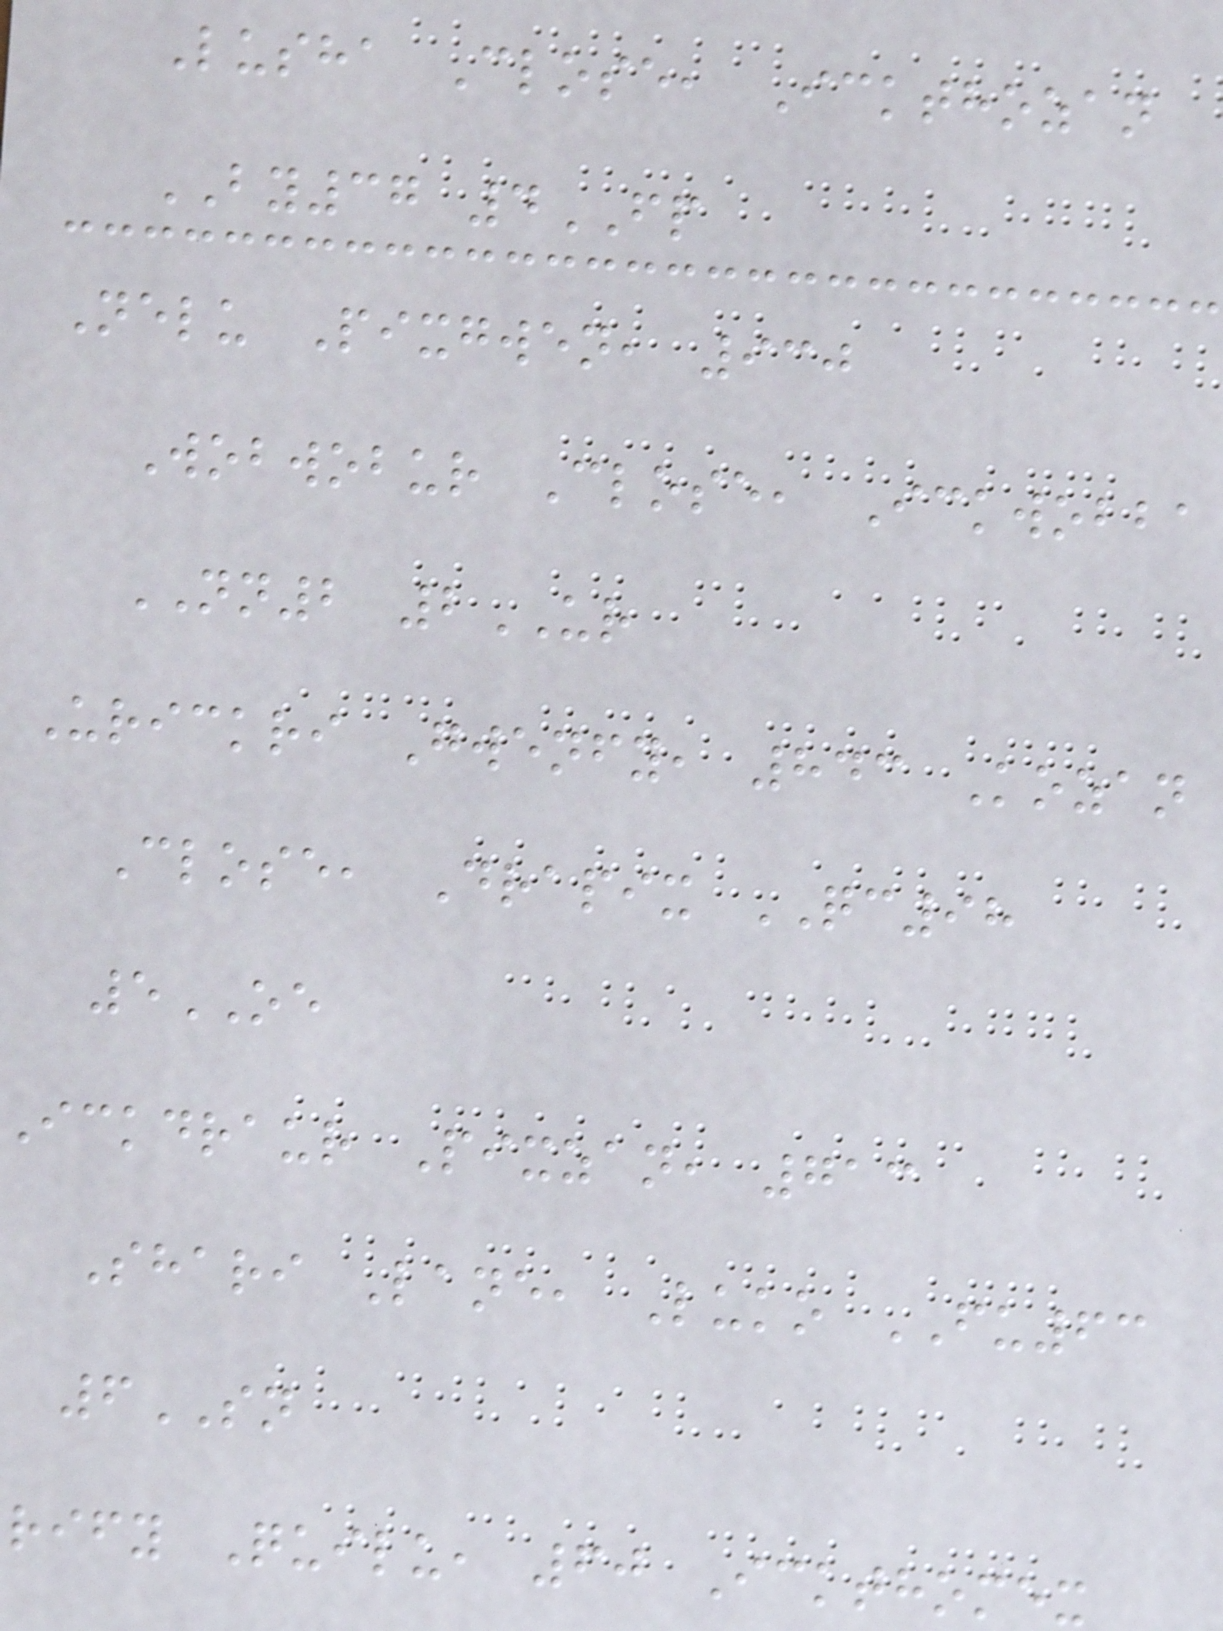Lusha Close, Ickthozan
BY37 4FP
Nelu Pixgwen, 930
Wobwobur Close, Ickwobba
NN2 2UR
Urickri Gwenfy, 843 Kozan
Close, Drapix QC98
5OE
ickdraur Pixzan, 713
Shari Lane, Luko FU63
6SN
rify Quilu, 60 Ickthomex
